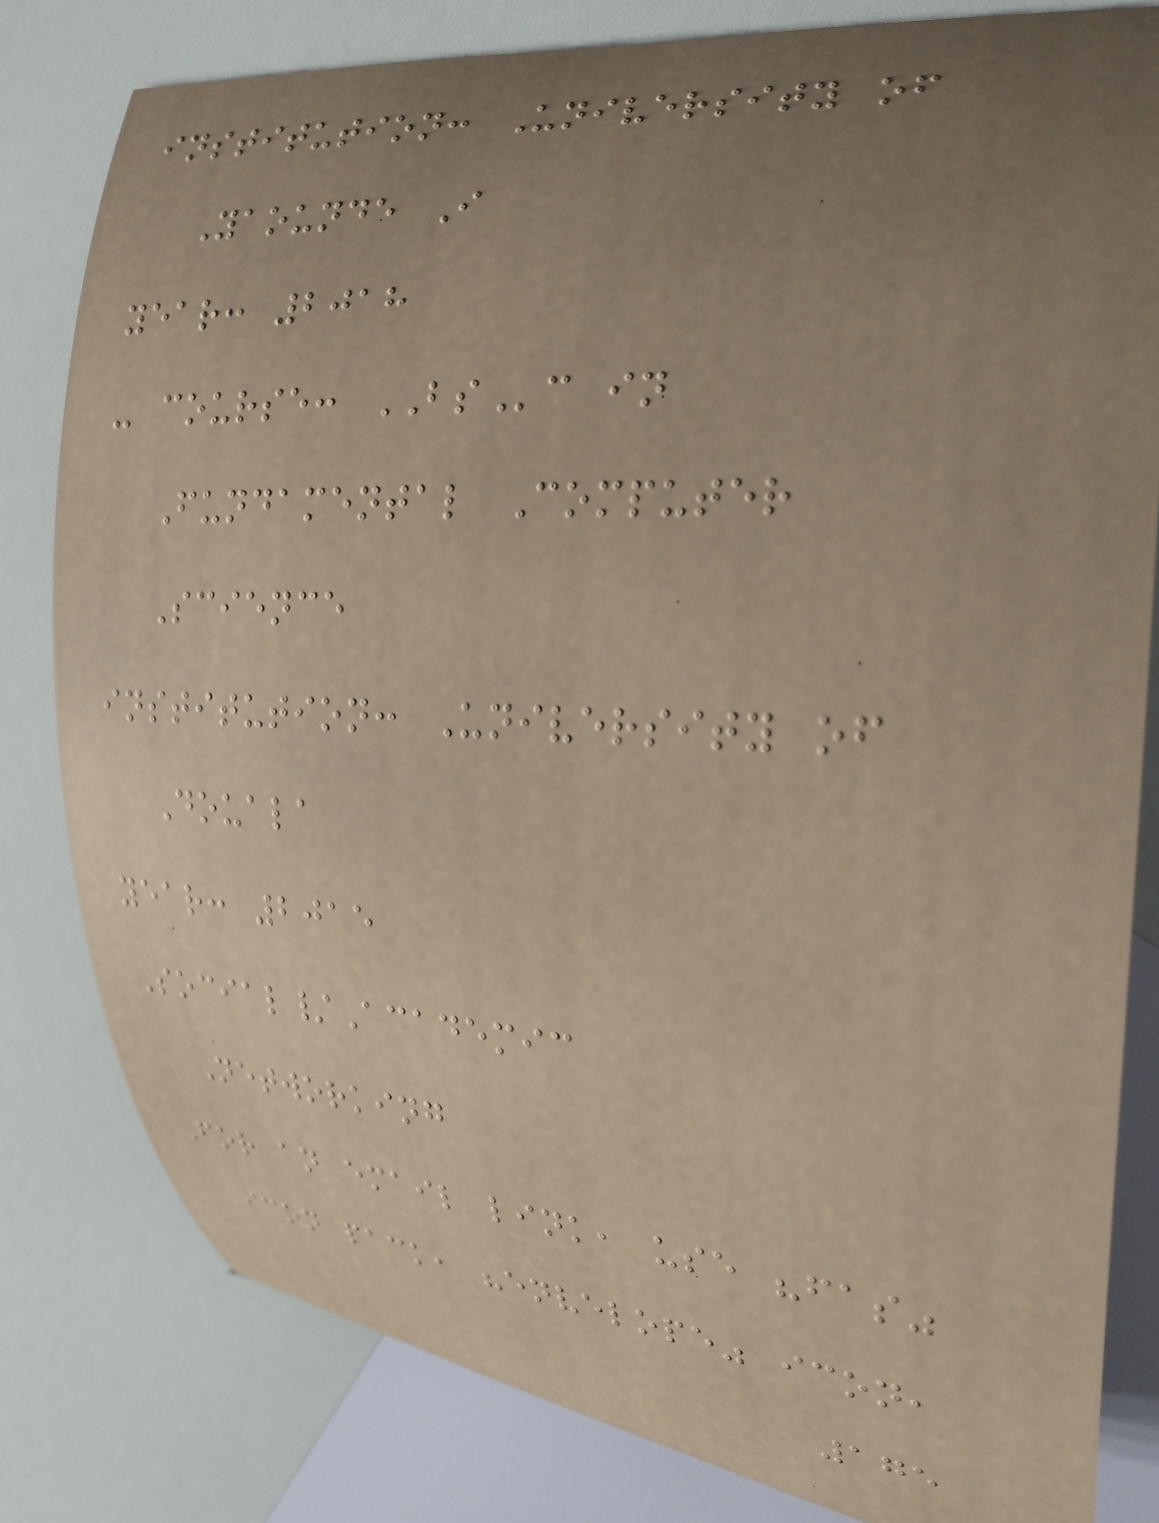institution: University of
Yaounde I
year: 2018
- course: BSc in
Fundamental Computer
Science
institution: University of
Douala
year: 2015
Social/Academic
Networking
For an email link, use "fas"
icon pack, "envelope" icon,
175
